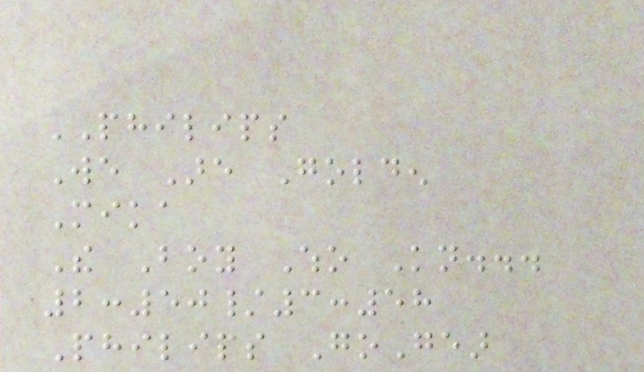PHILIPS
We Are Golden
Mika
The Boy Who Kn...
2:50/3:58
Philips GoGear
